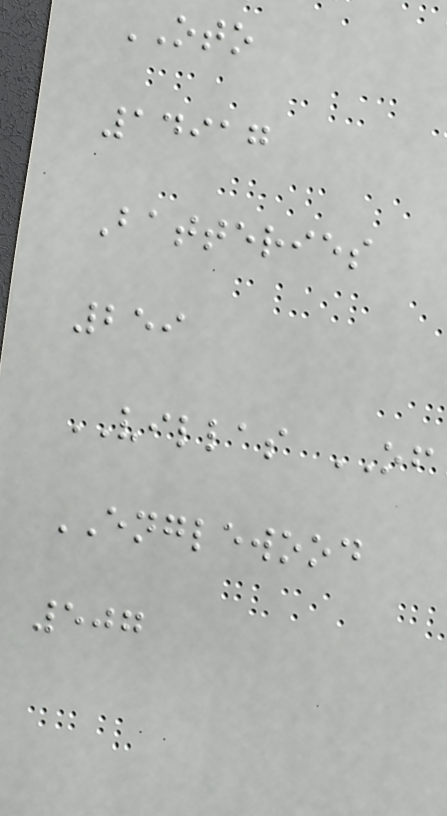OTO
14917
Batteries
259
VILLAS OF
ENGLEWOOD
507
